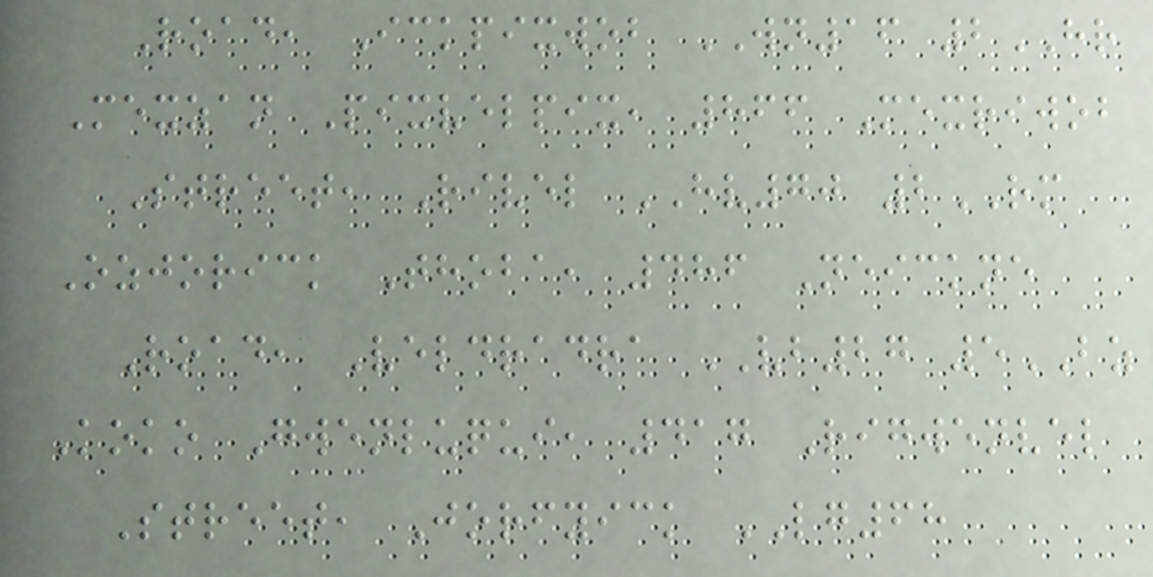Road, Ickpixwob WN16 2HR
Mexzan Pixvelpix, 866 Mexriwob
Street, Rivel HV70 2RM
Ozjorick Thoba, 486 Neickne
Road, Veldradra VB27 5BZ
Koko Gwenluqui, 417 Rigwenvel
Street, Jorfyick LG68
